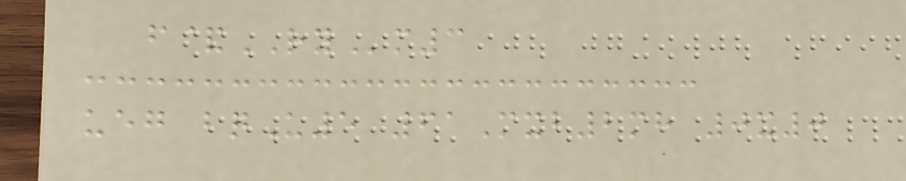f&RYm3
ueg bqU5 61Mxb2mh 0x0
